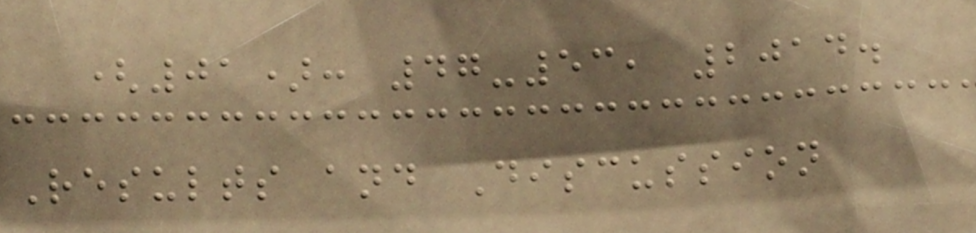(01): 47-53, 2014.
Results and Discussion
